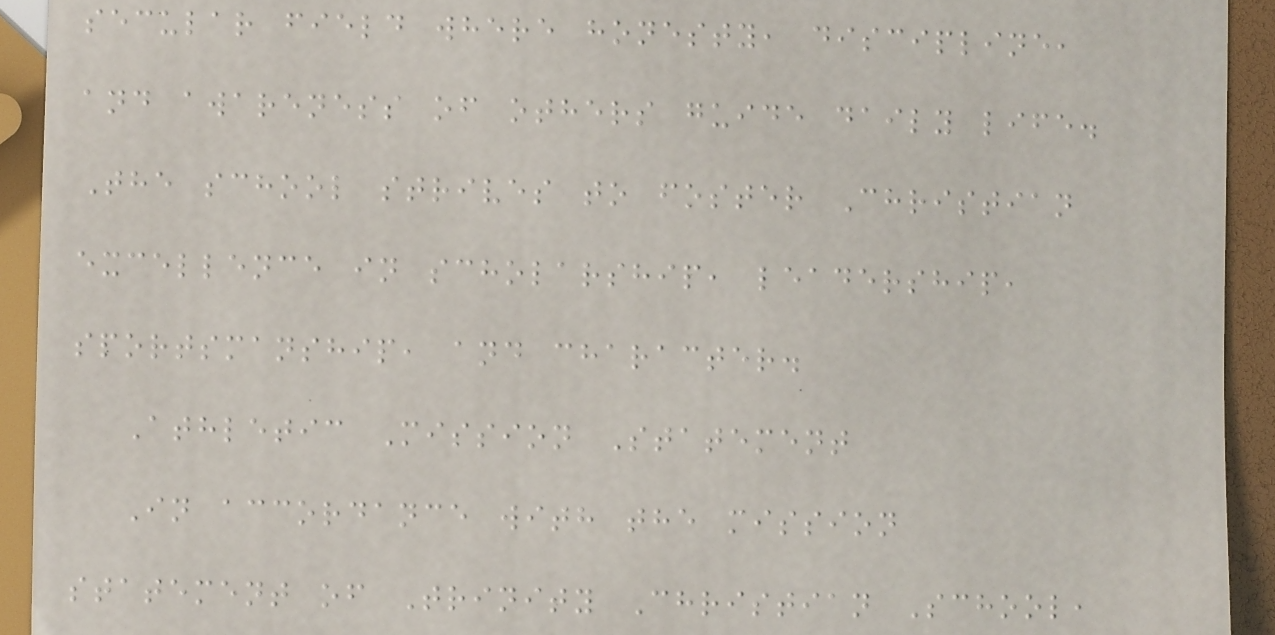secular field where honesty, discipline,
and awareness of others guide daily life.
The school strives to foster Christian
excellence in scholarship, leadership,
sportsmanship, and character.
Athletic Mission Statement
In accordance with the mission
statement of Trinity Christian School,
